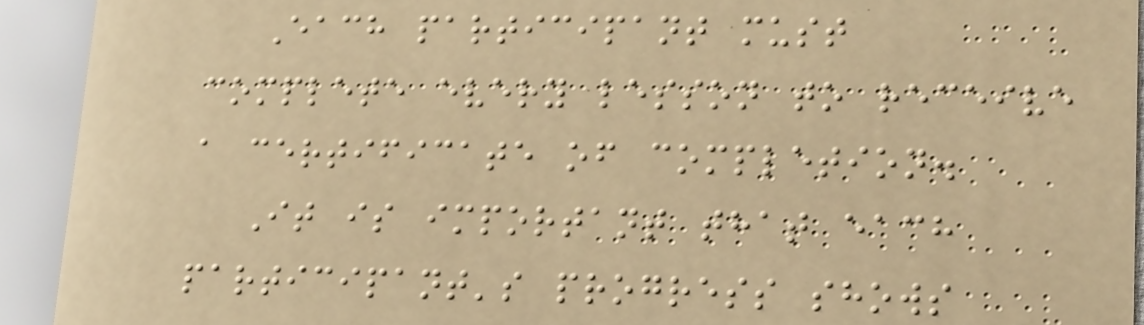Each participant must
complete every lesson to receive
a certificate of completion.
It is important that each
participant's progress shows
